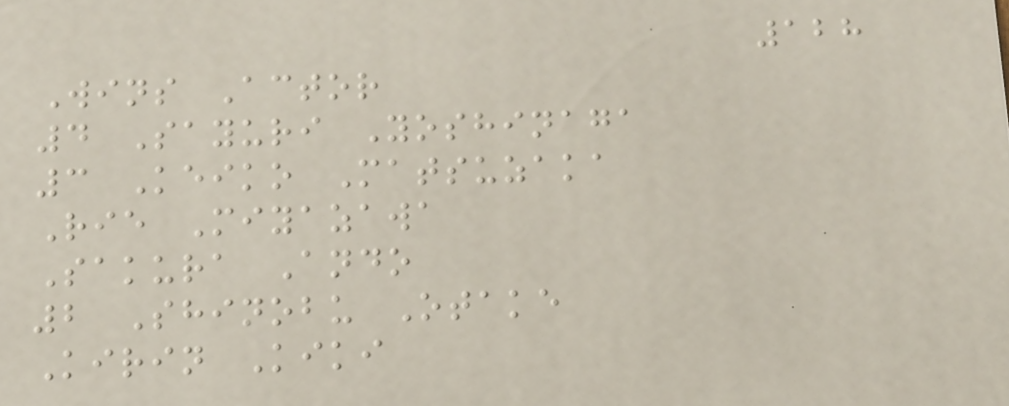128
Wins Actor
4 Sayuri Yoshinaga
3 Keiko Matsuzaka
Rie Miyazawa
Sakura Ando
2 Shinobu Otake
Kirin Kiki
